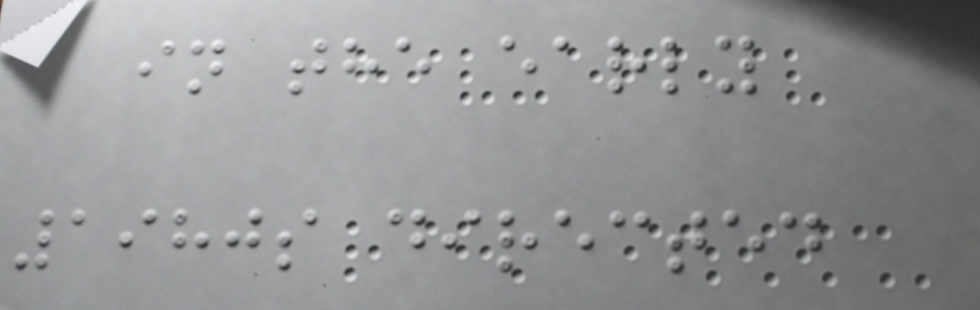in the early
1980s directed
